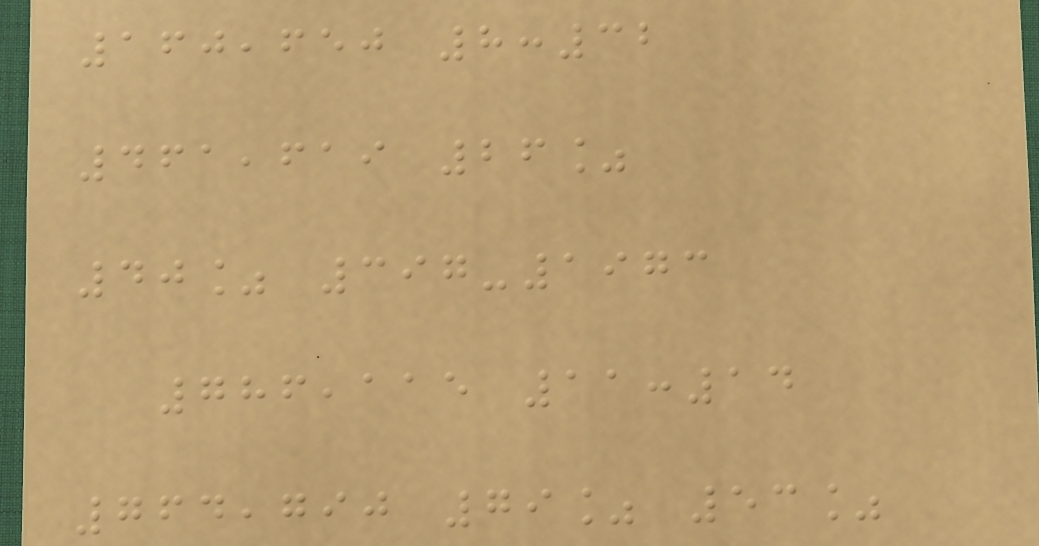160,650 8:32
461,619 26%
40% 397-1973
786,115 11:14
764,790 79% 53%
